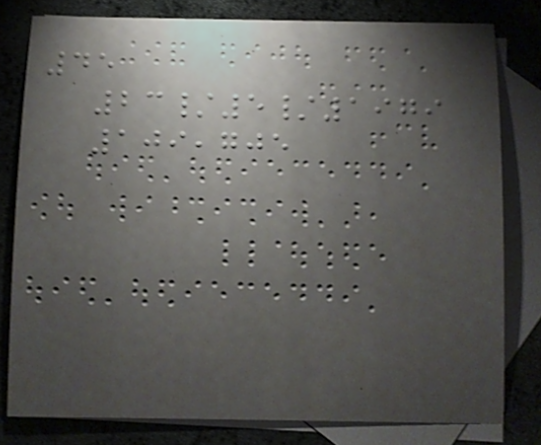45
23/5/1979
109,705
